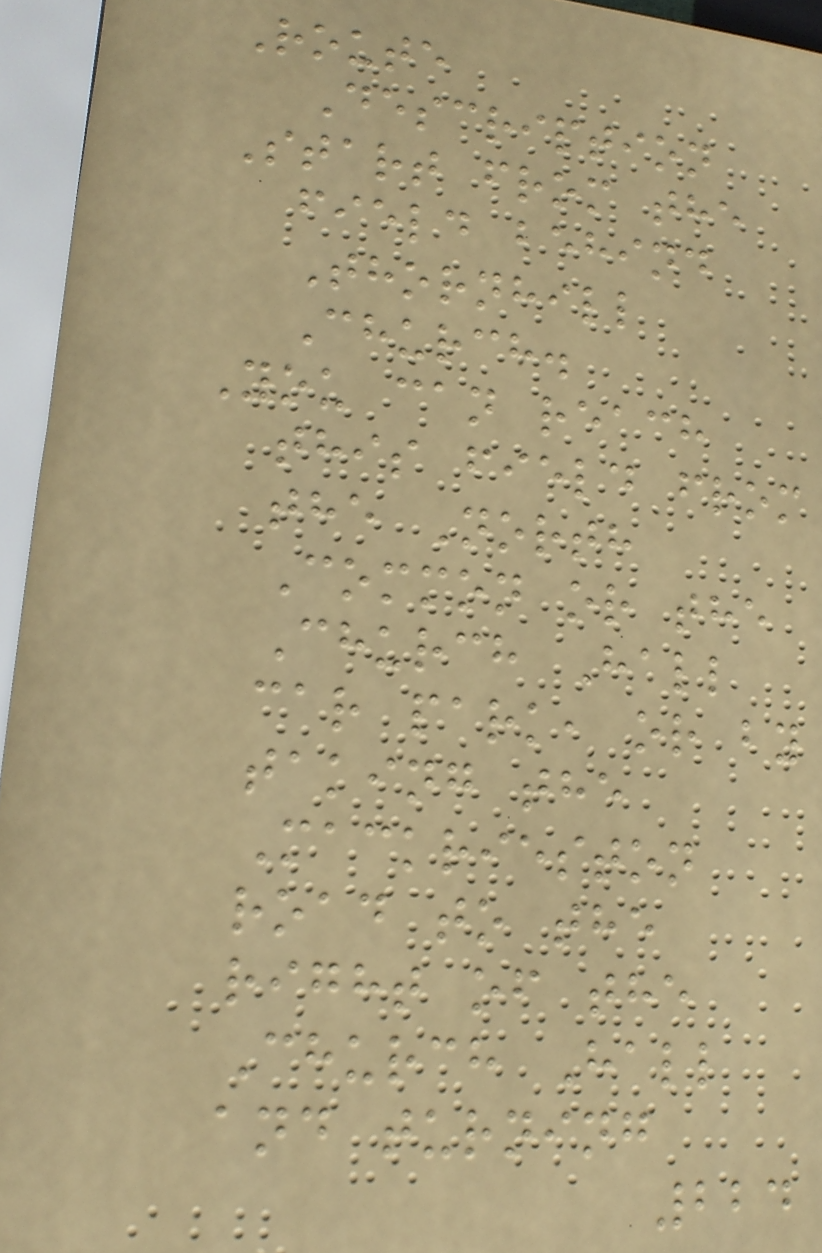Route
Description
Start from the
field behind
Thornhill
Church.
You can reach
this field from
the North
Common or the
Church Hall
car park, or by
taking the
Mackrieston
road to the
right of the
Church Hall
and turning
224
